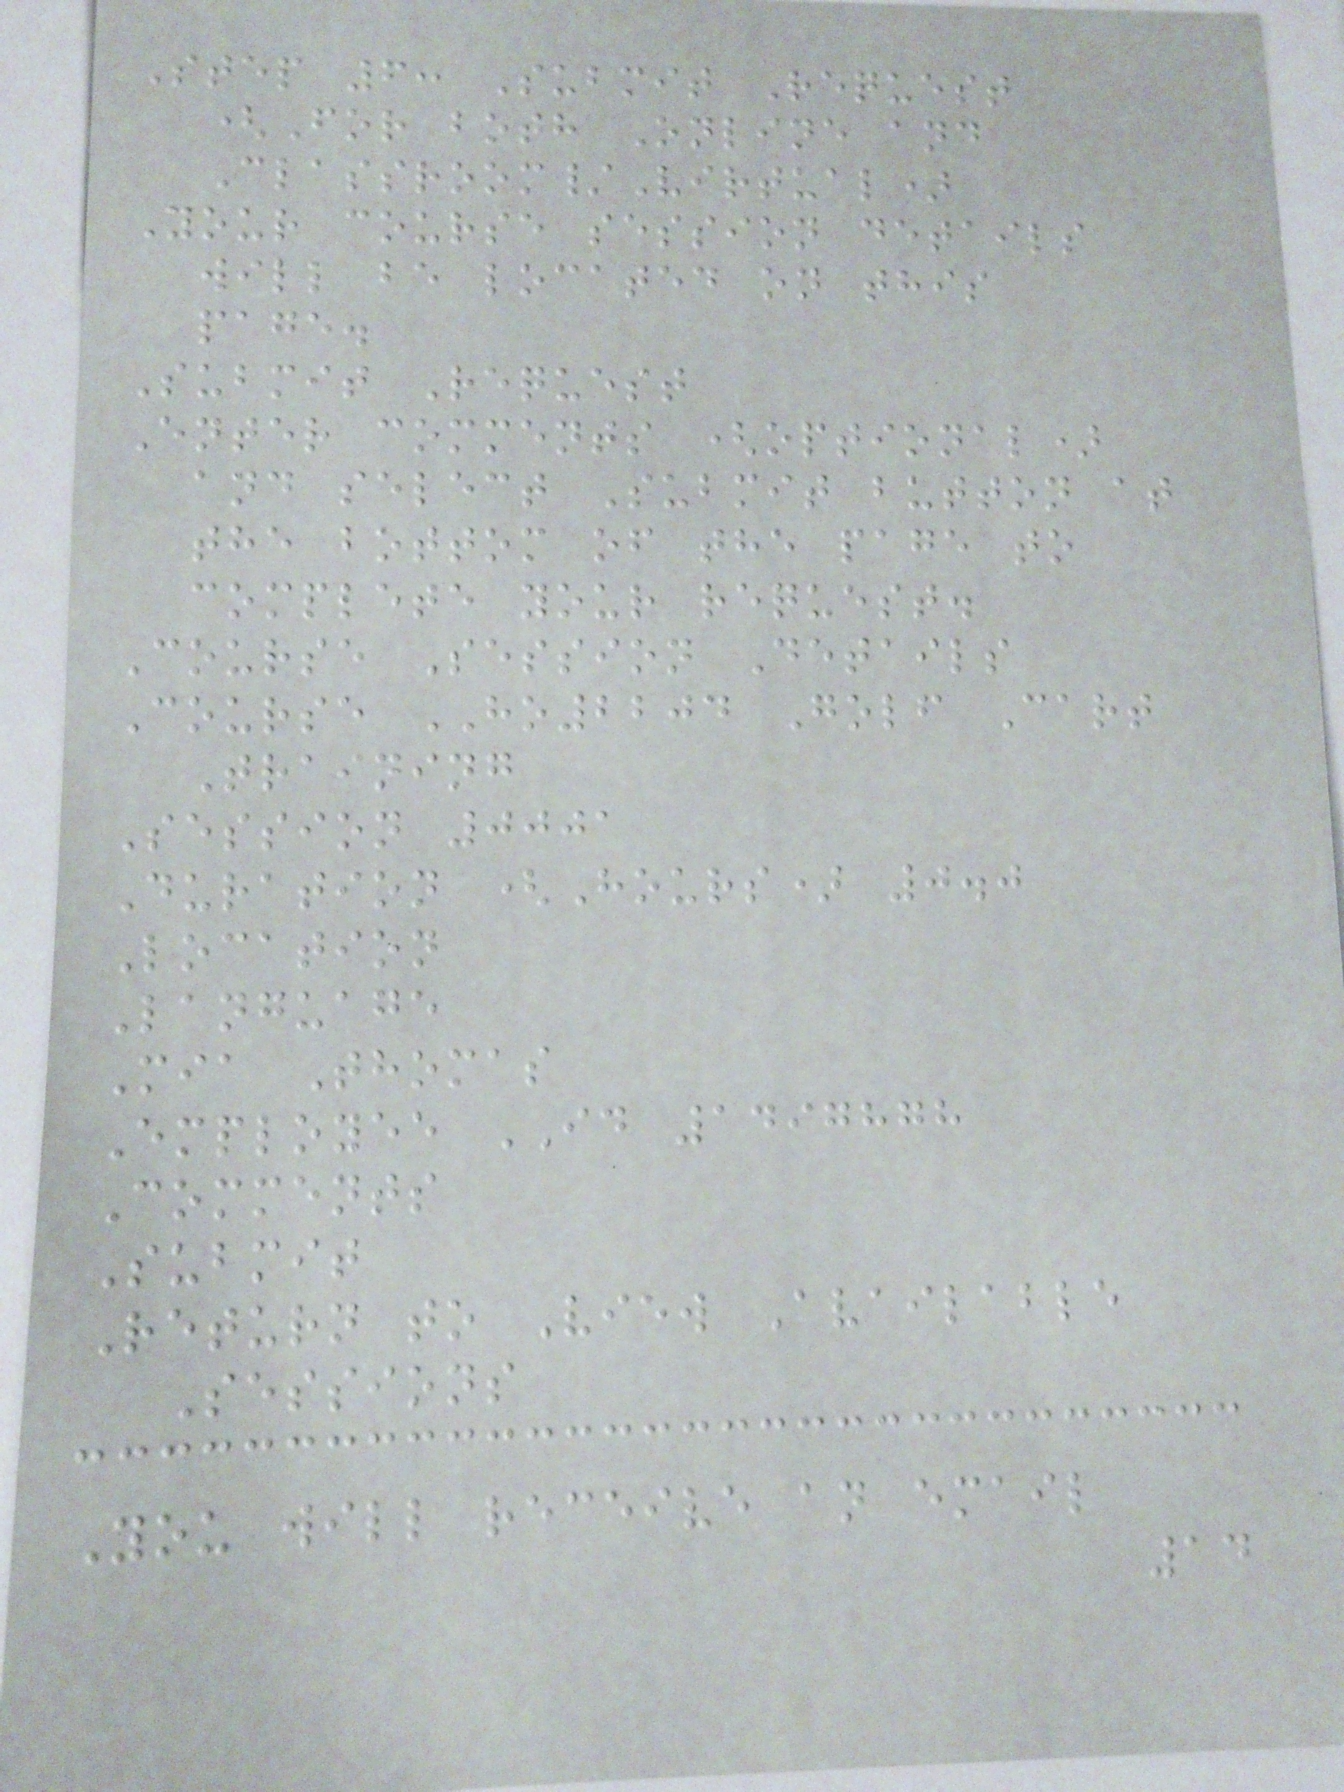Step 6: Submit Request
(For both Online and
Classroom/Virtual)
Your course session details
will be located on this
page.
Submit Request
Enter comments (optional)
and select Submit button at
the bottom of the page to
complete your request.
Course Session Details
Course HO2204 Golf Cart
Training
Session 0001
Duration (Hours) 0.0
Location
Language
Mia Thomas
Employee ID 1497878
Comments
Submit
Return to View Available
Sessions
You will receive an email
14
